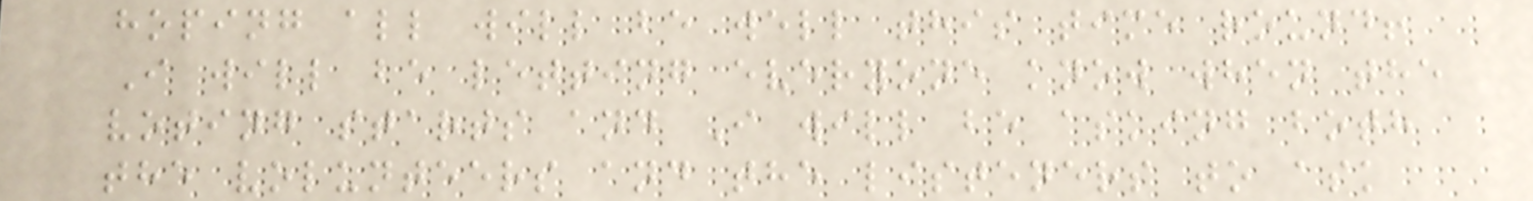hoping all will be well this time round!
I will be letting everyone know when the
voting starts and I will be asking both
the volunteers and the listeners to ask
